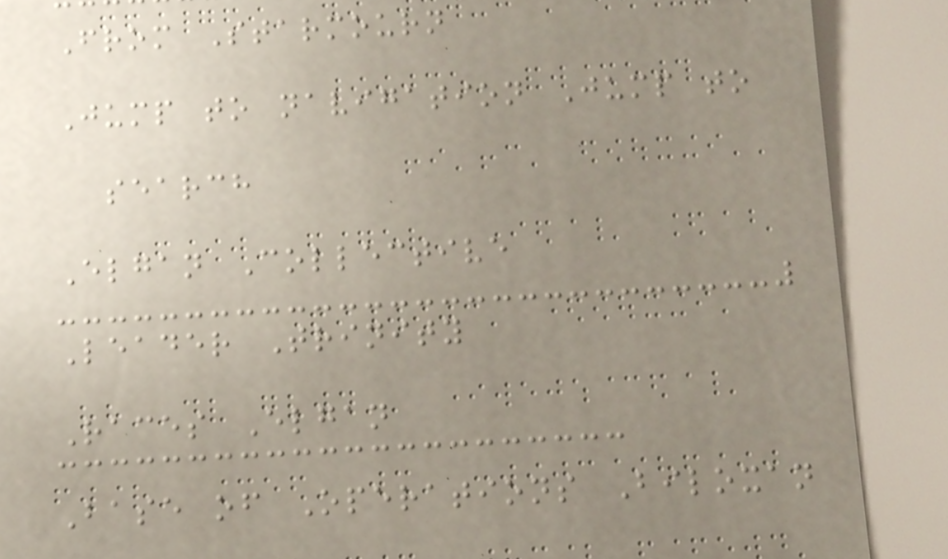From Starmourn
Jump to navigation Jump to
search
Elgan Collective
Leader Trinity
Races Elgan
Base of Operations Biloxan
